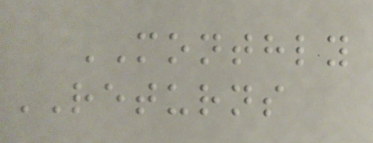MONTHLY
RETURNS
